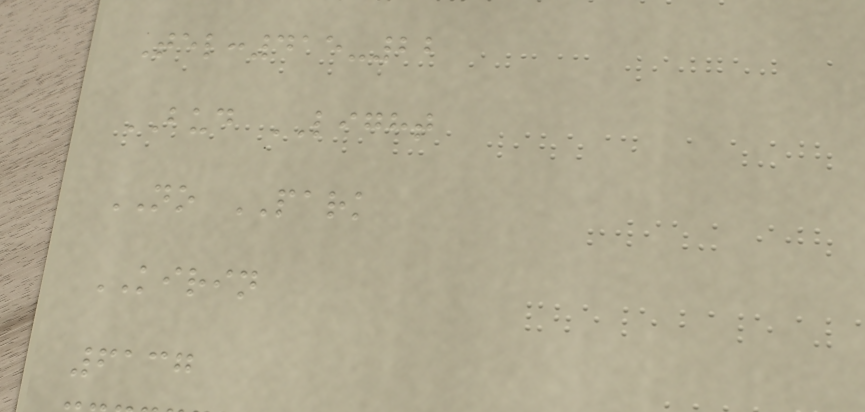Tel:415-22
BUD LIGHT
NO PARK
KIRIN
6137
